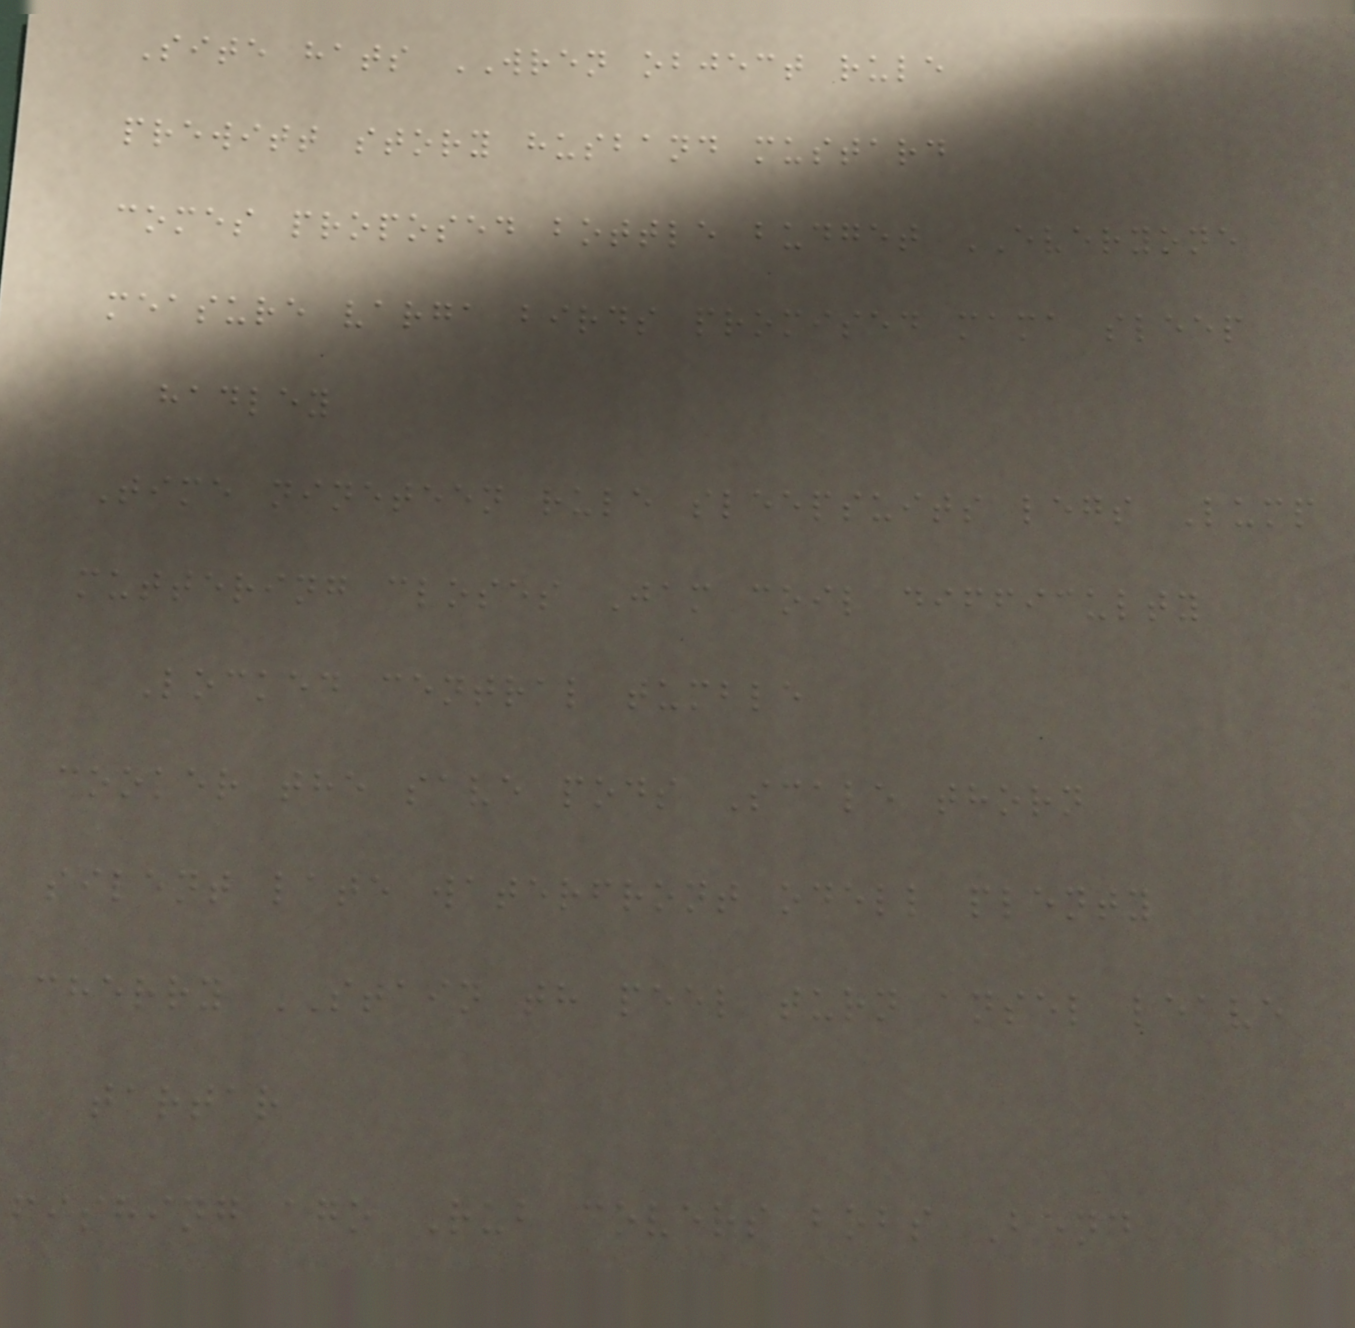Site hats WREN object rule
prewitt story husband mustard
comes proposed bottle budget EVERYONE
measure varga birds promised mama sleep
hadley
Time nineteen rule sleepsuits legs Lump
muttering closes Jam coil difficulty
Locked central tumble
cooker the save pods Scale thorn
silent late waterfront odell plenty
cherry STAIN th peel turn ansel leave
tartar
fishing ago Rub covers bobs Bend
